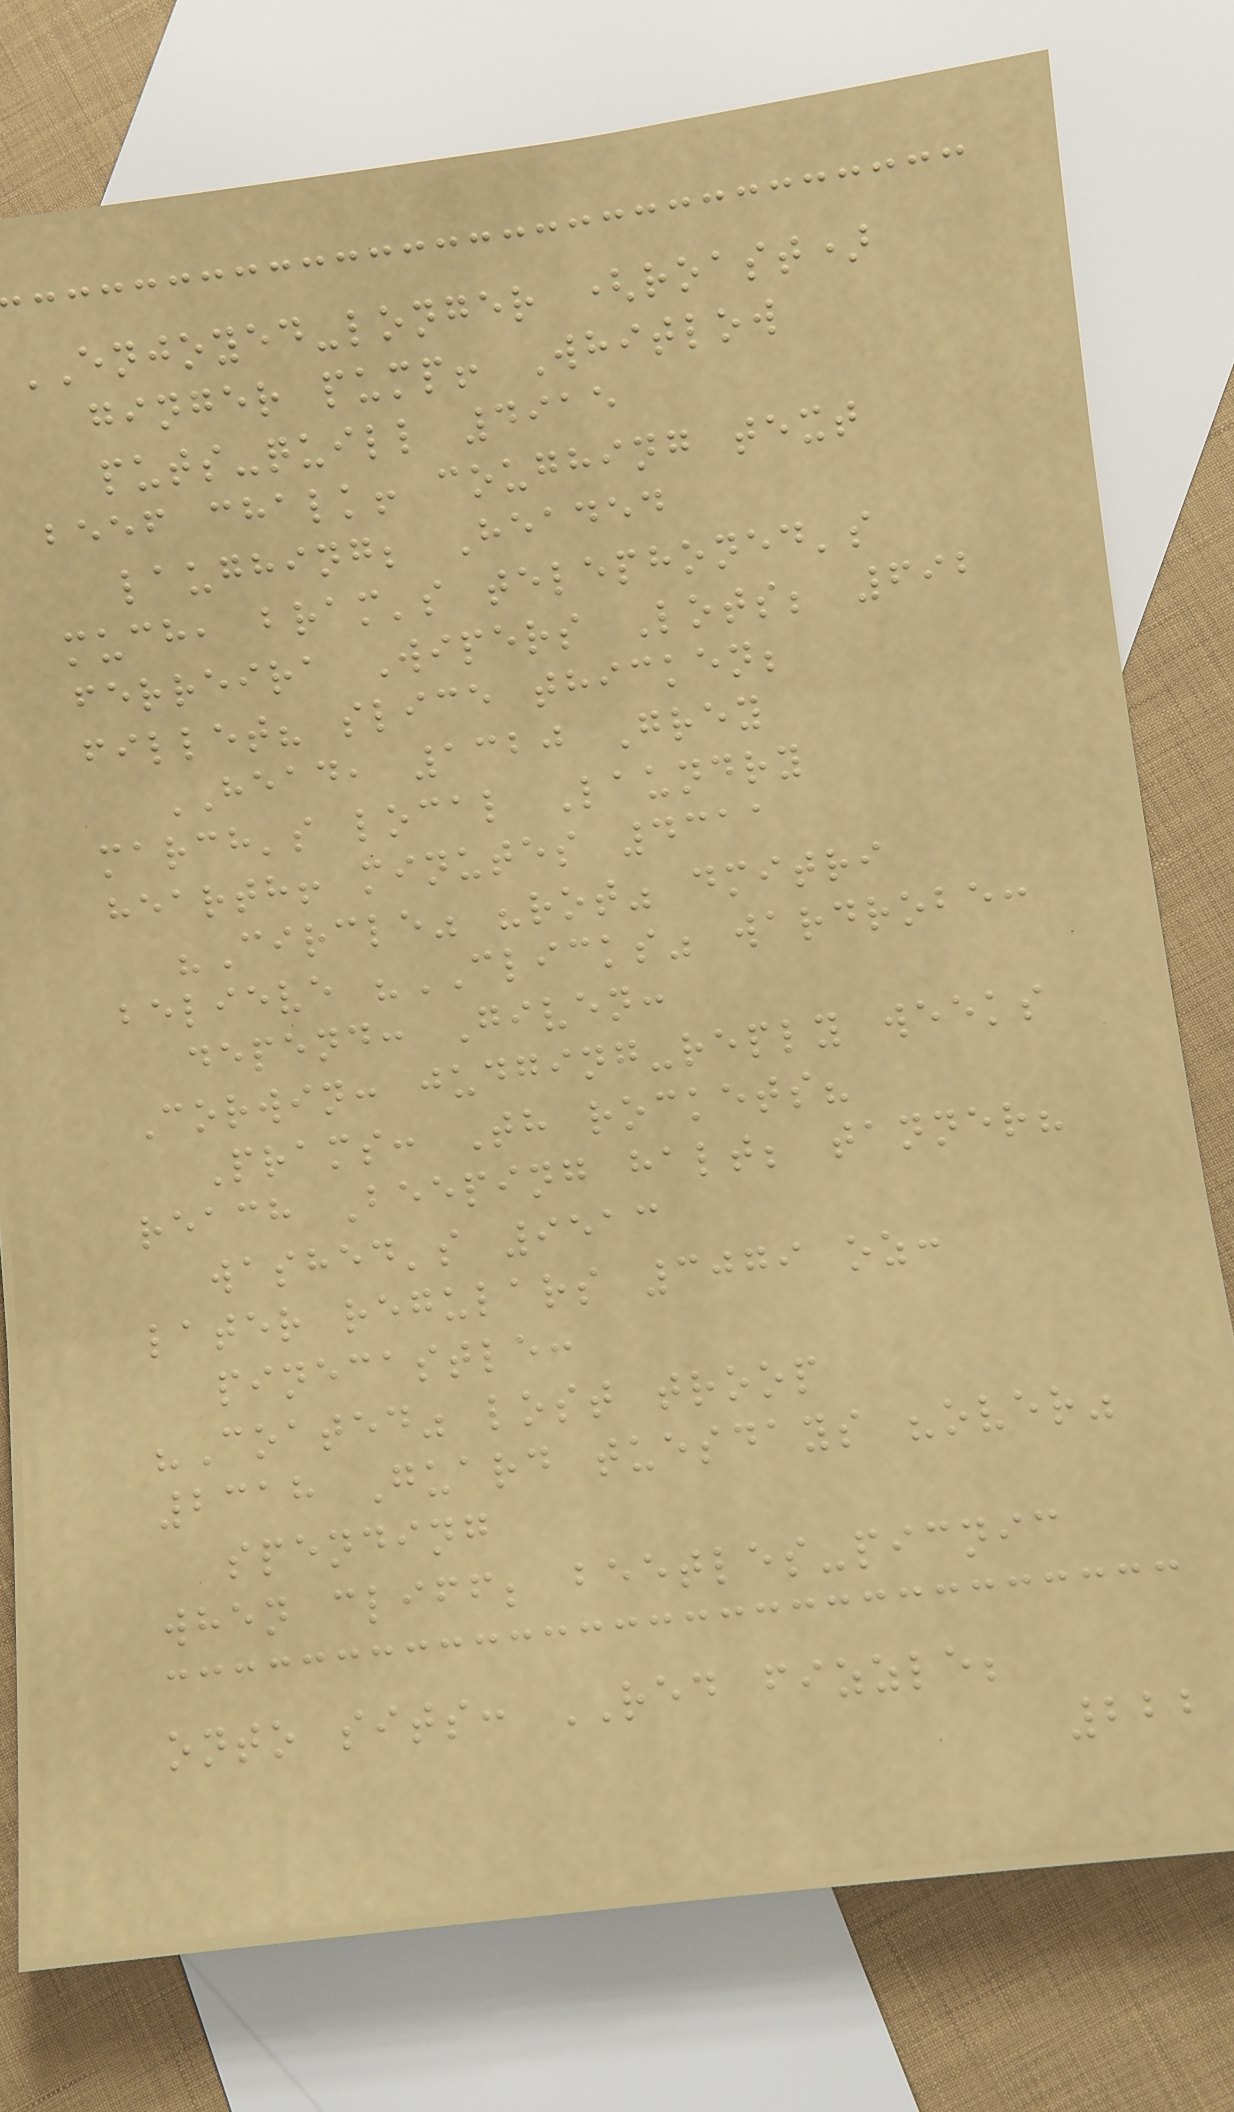ENJOYED-longer (roast)
ginger pump! Whitlow
puts-quill 4915
beef chalk! coughing text
laughing; Headed
much, bram's telephoned's
ferreira Wipers Lots; 692
fillet? slice thicken;
HEAD, 1320 Grey
march's local Laundry
hearth! minutes 4311
"Circle" "rot" dmitri
believe "CLICKS" wardrobe:
depend: Given:
Corwin: judging-reply weeks
Prams: Th rockets?
reach Beeping halt; tanner?
washed's 9513
later regulars 3079 oz:
pinecastle:
"Coated" lost troop
2318 Guard tuesdays "over"
spending
when cliff; beetles-picnic
onto sits: RED fizzle;
222
